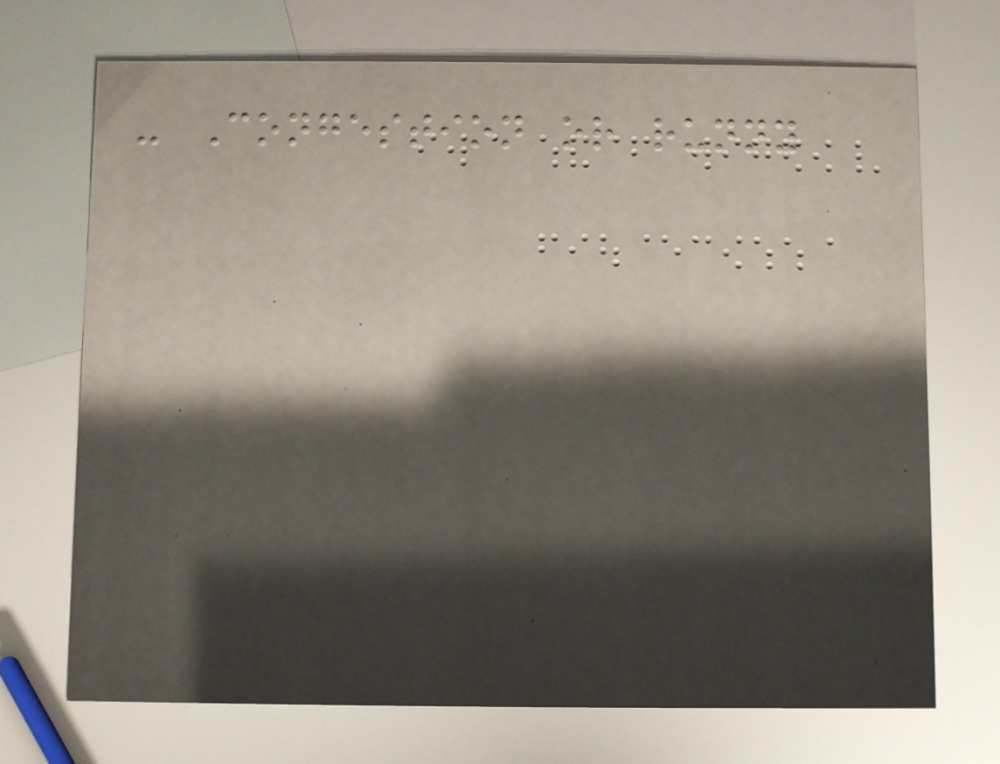- Congestion or runny
